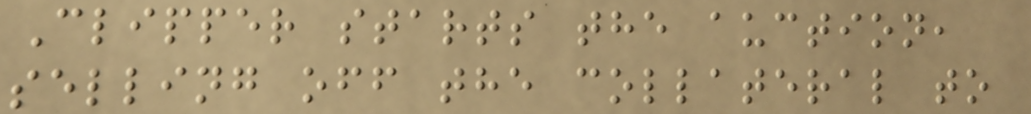Clipper starts the auction,
selling off the collateral to
